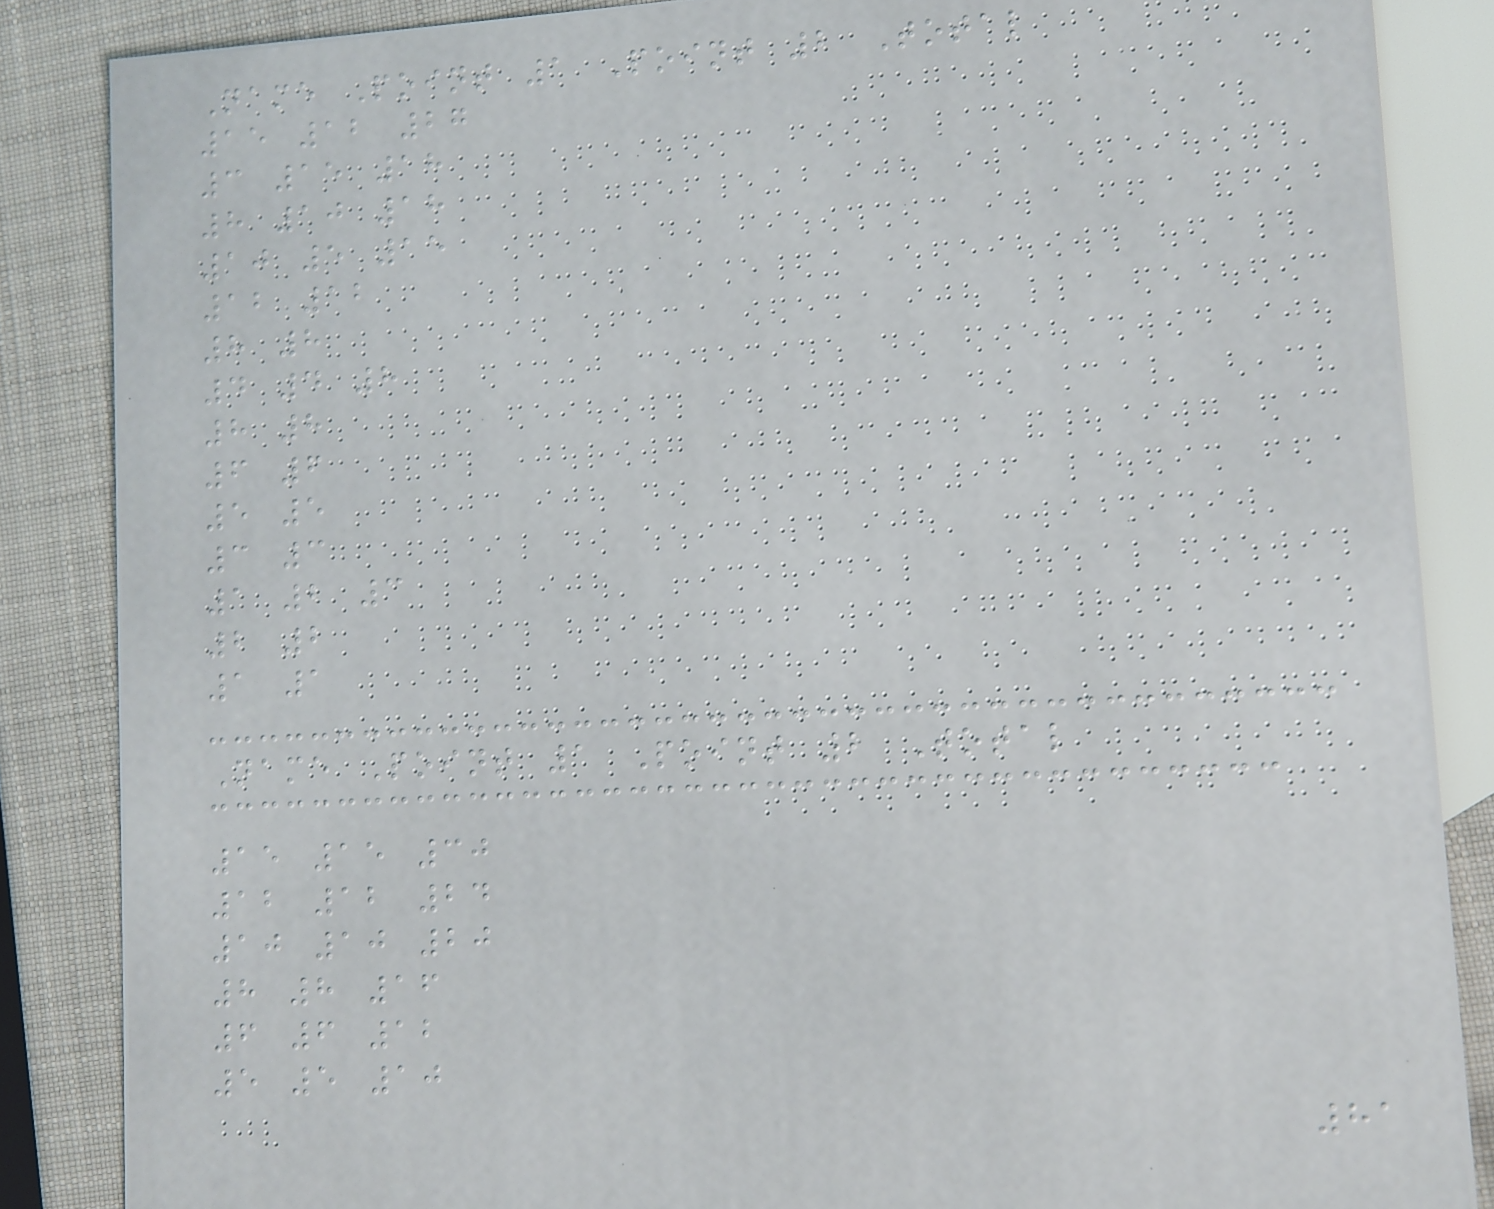Name Point 1 Point 2 Total
15 12 27
3 15 18
8 10 18
10 5 15
12 12
8 8
4 4 8
8 8
6 6
5 5
3 3
1 2 3
2 2
1 1
Name Point 1 Point 2 Total
15 15 30
12 12 24
10 10 20
8 8 16
6 6 12
5 5 10
81
